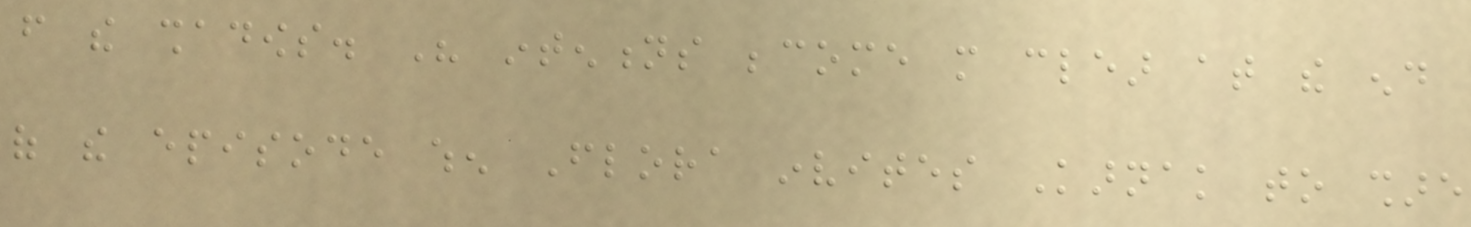from the shadows. His intentions become more clear at the end
of the episode when Flora invites Karnak to share
